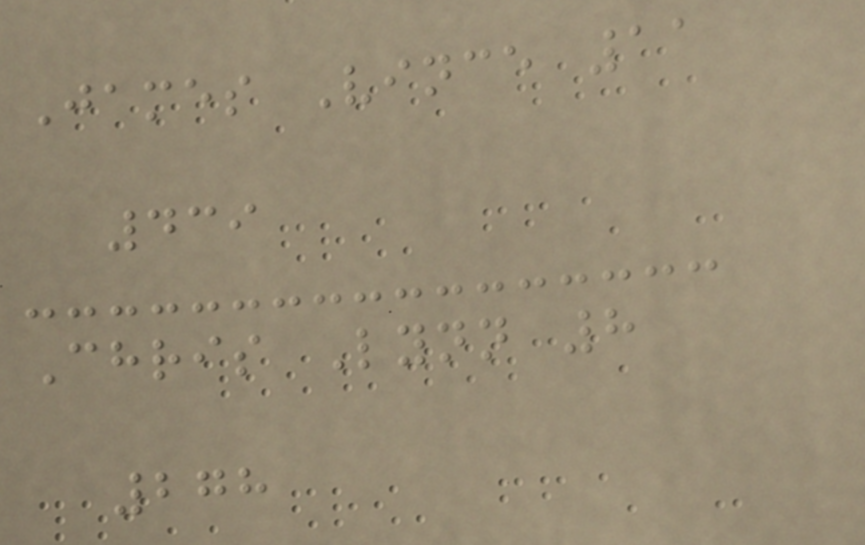James Vince 11
439
Chris Lynn 8
278
